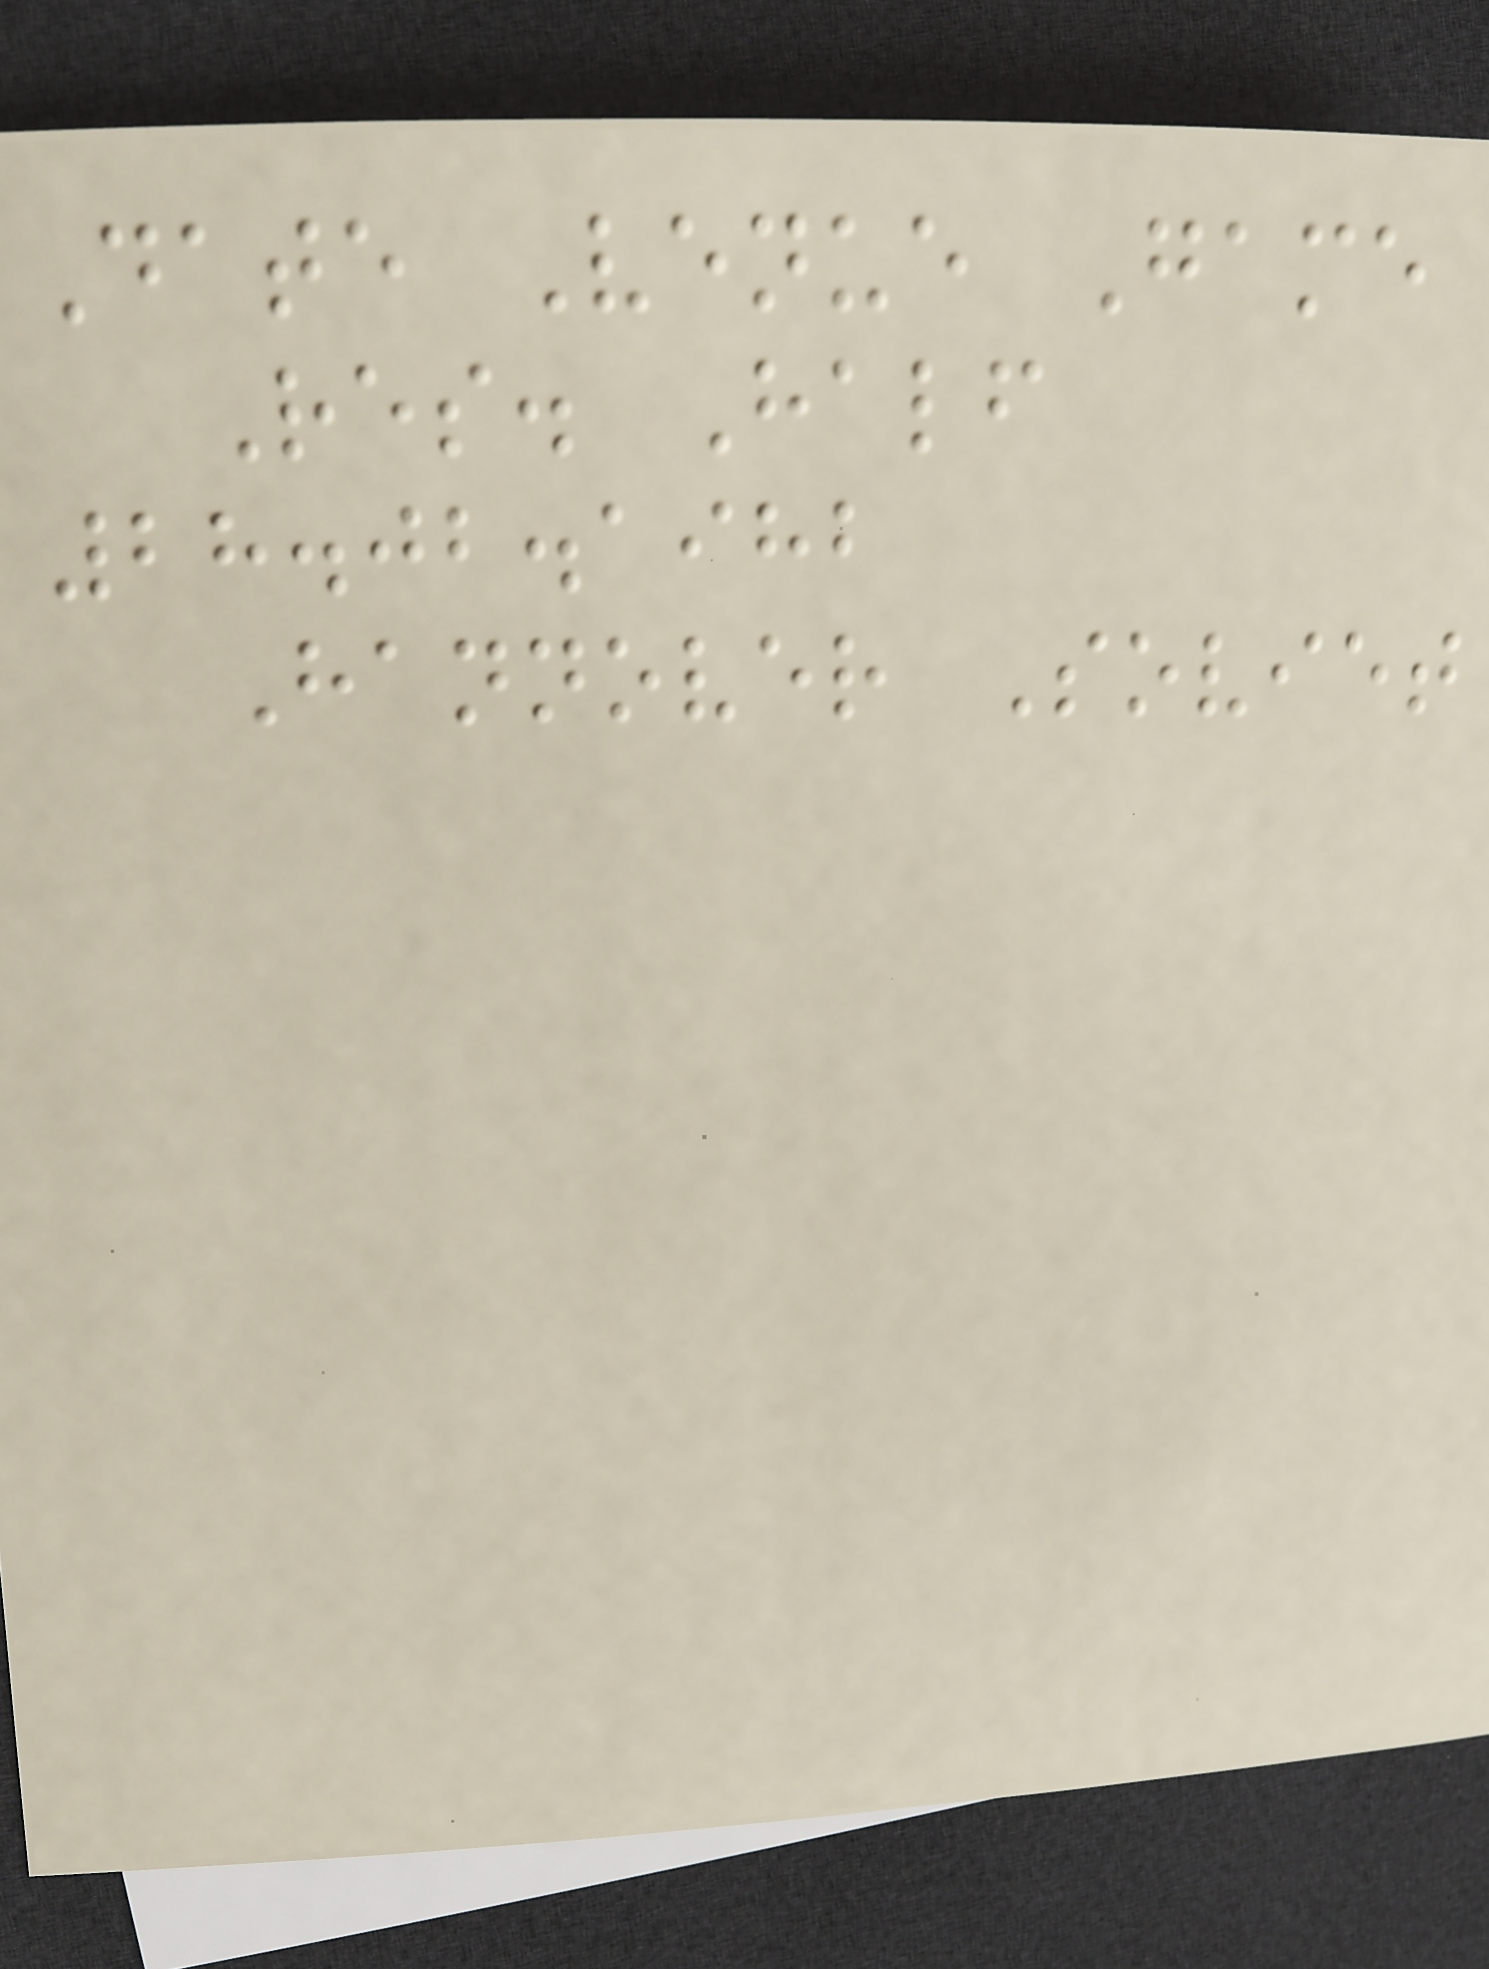Date Venue Game
Res. Half
28.02.1982
Hannover Soviet
